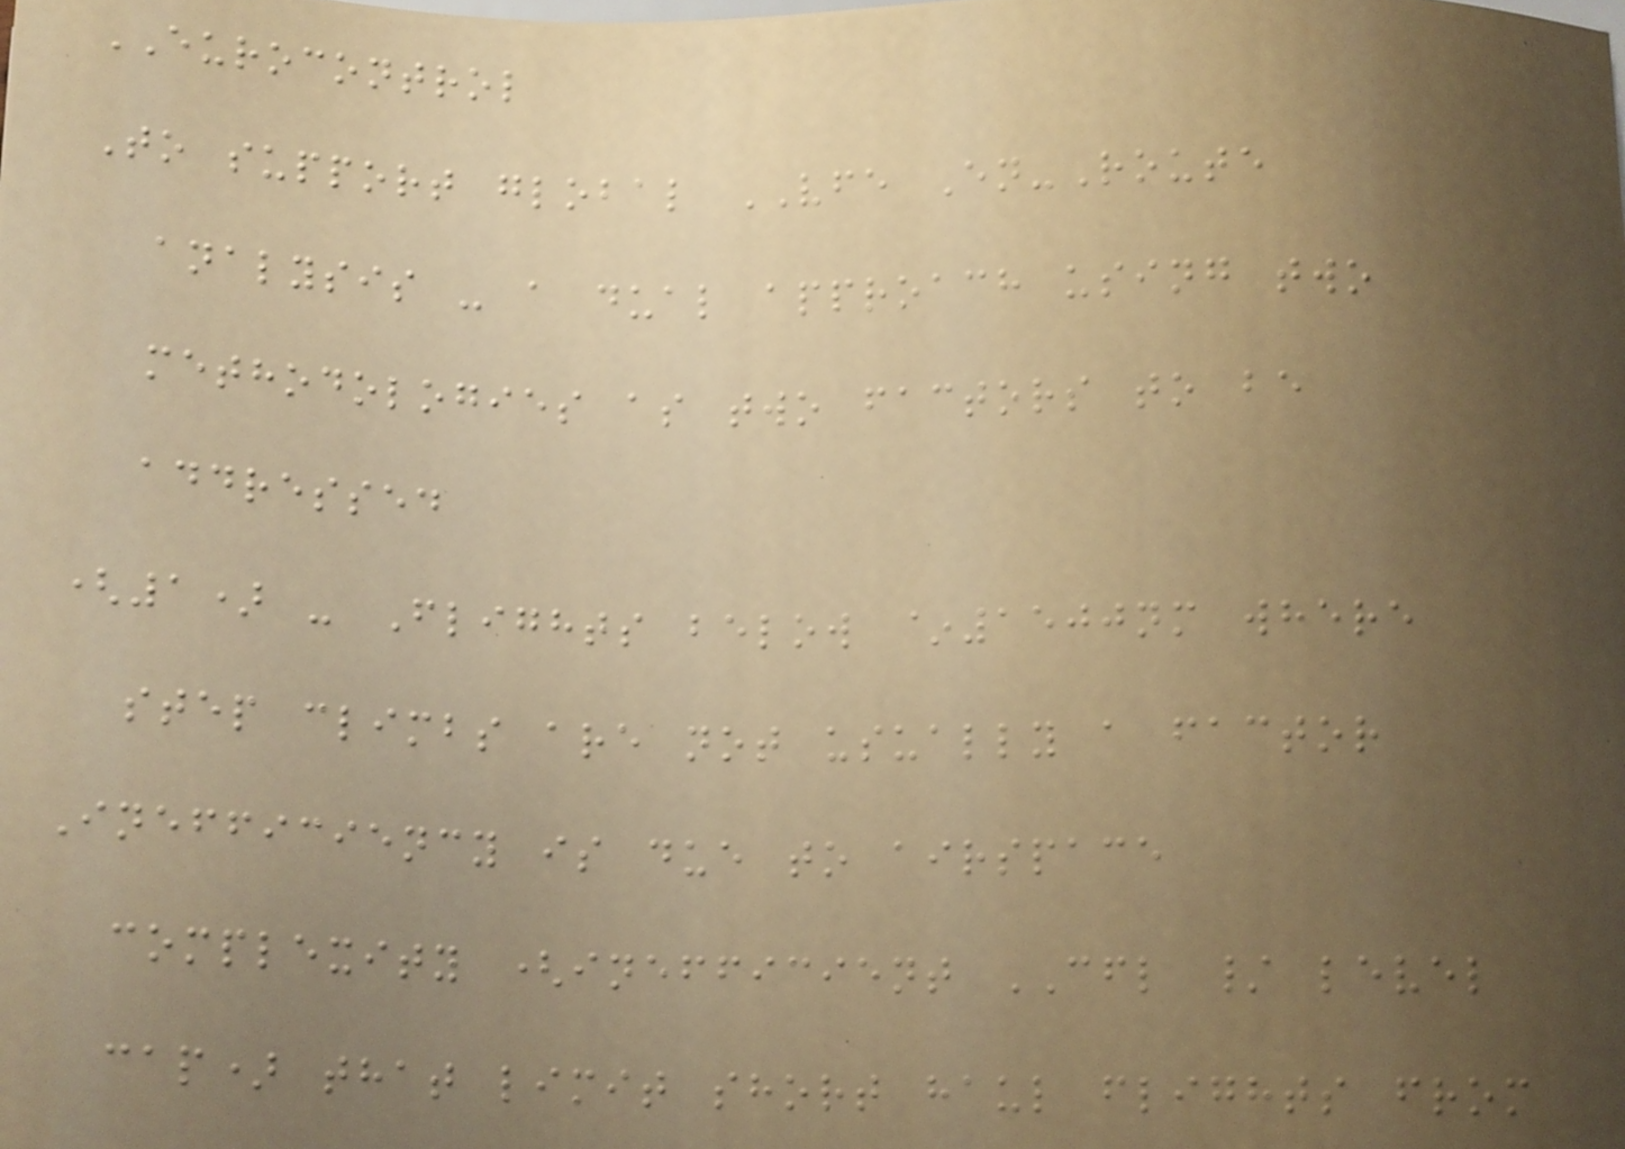EUROCONTROL
To support global VFE En-Route
analysis - a dual approach using two
methodologies as two factors to be
addressed
(1) - Flights below ~1500nm where
step climbs are not usually a factor
Inefficiency is due to airspace
complexity (inefficient CFL / level
cap) that limit short haul flights from
